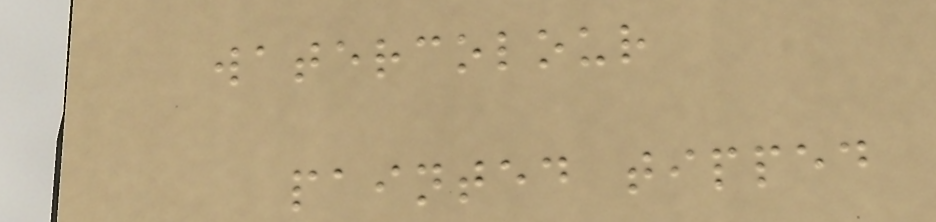watercolour
painted tipped
